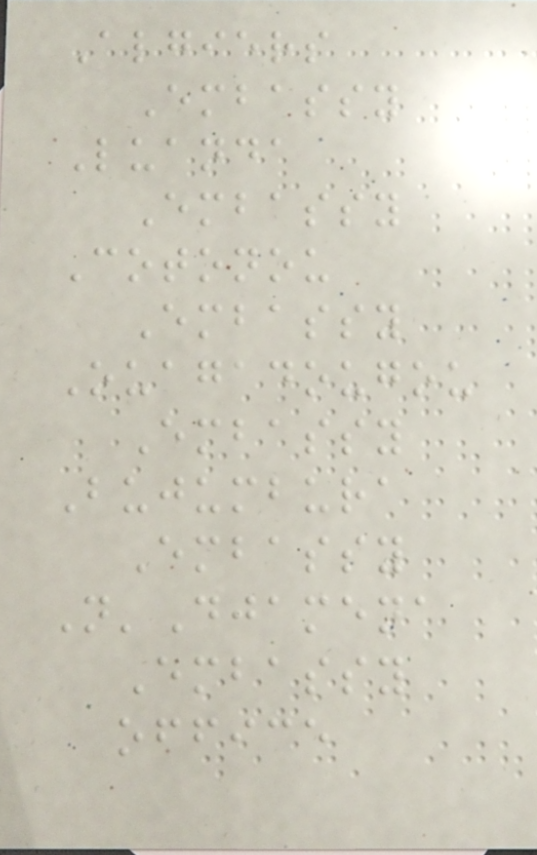Algiers
Embassy
Luanda
Embassy
Cotonou
Embassy
Ouagadougou
Embassy
Bujumbura
Embassy
N'Djamena
Embassy
office
